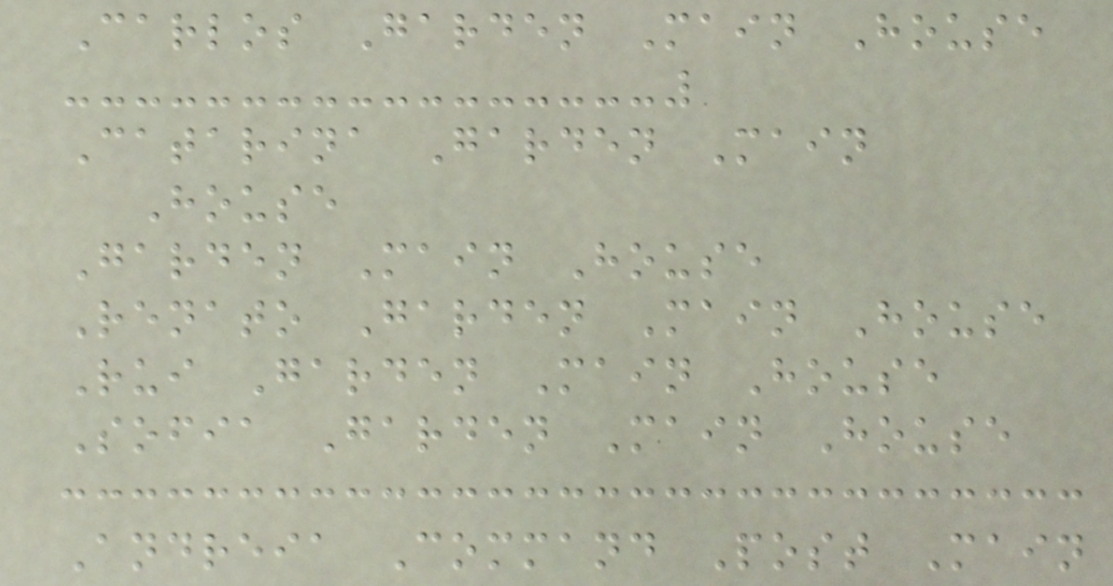Carlos Garden Main House
Catarina Garden Main
House
Garden Main House
Renato Garden Main House
Rui Garden Main House
Sofia Garden Main House
Andreia Command Post Main
